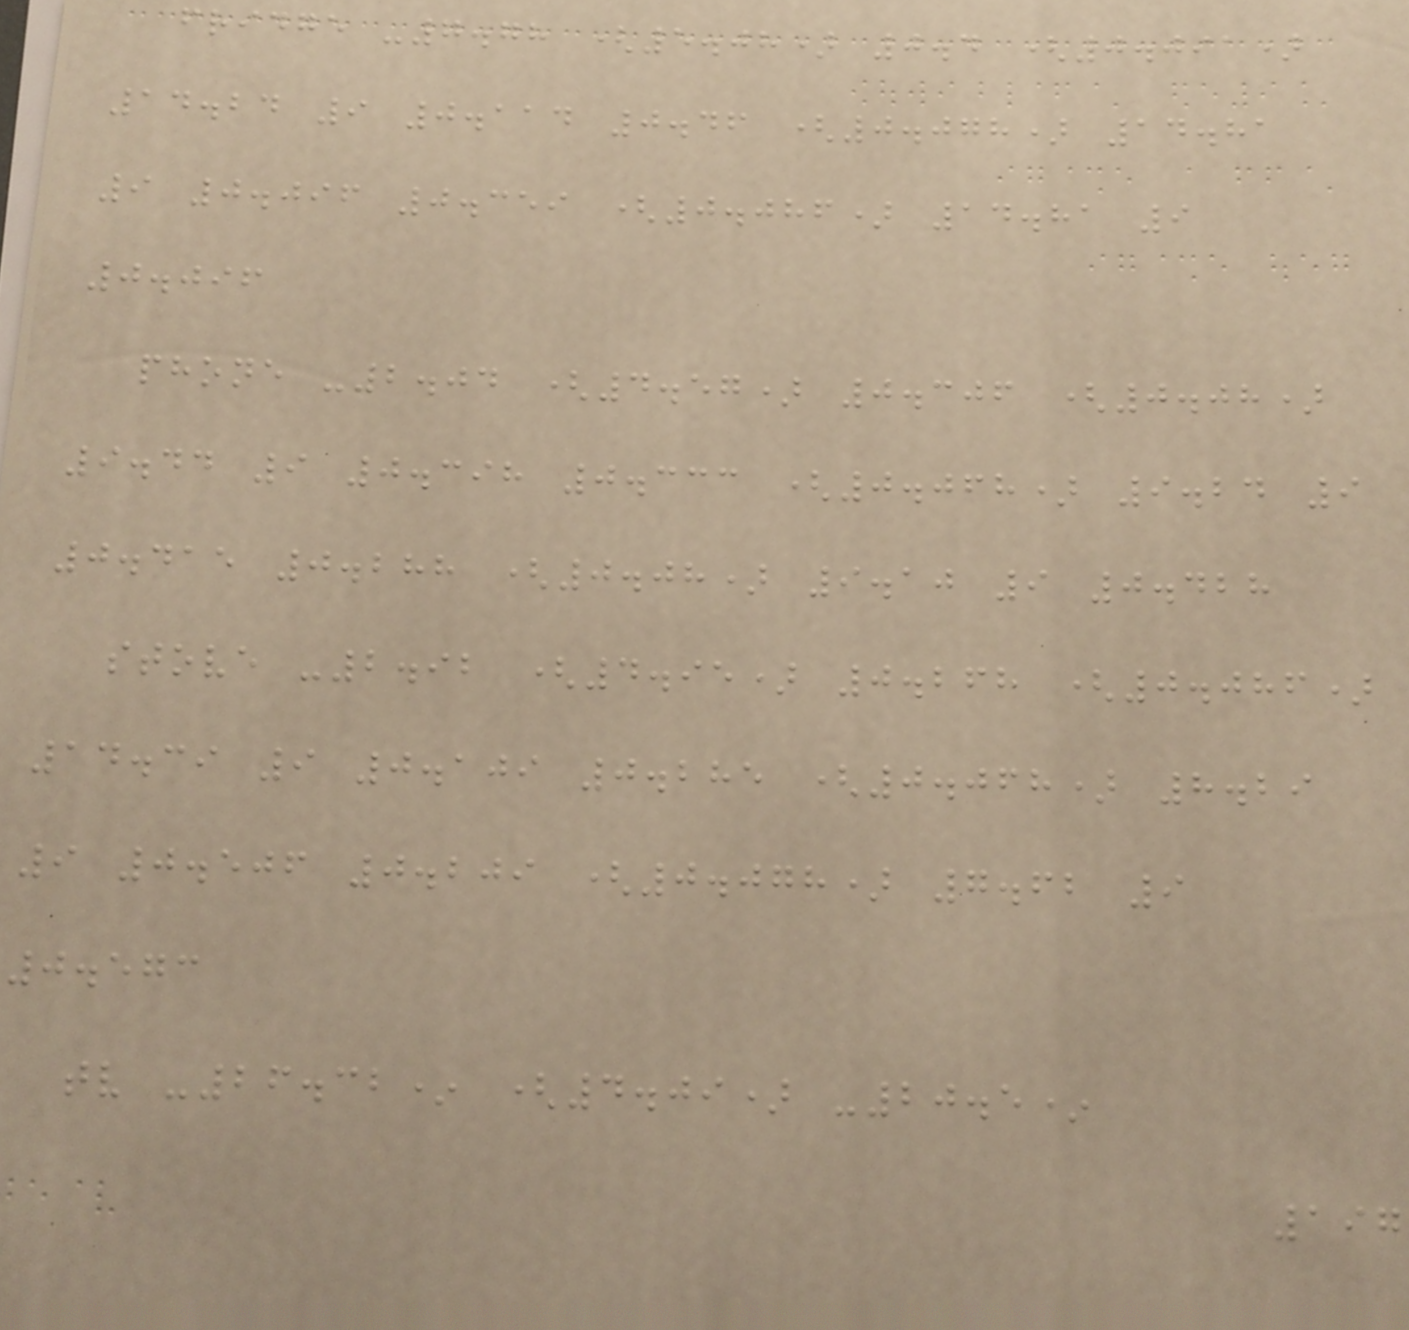fridge -7.78 (5.08) 0.4 (0.091)
14.24 9 0.114 0.46 (0.078) 14.81
9 0.096 0.359 (0.086) 14.81 9
0.096
phone -2.04 (4.57) 0.306 (0.08)
9.44 9 0.398 0.333 (0.068) 9.24 9
0.415 0.288 (0.08) 9.10 9 0.428
stove -2.92 (4.95) 0.268 (0.086)
14.39 9 0.109 0.285 (0.068) 8.29
9 0.506 0.209 (0.078) 7.62 9
0.573
tv -26.32* (4.09) -20.5*
197
